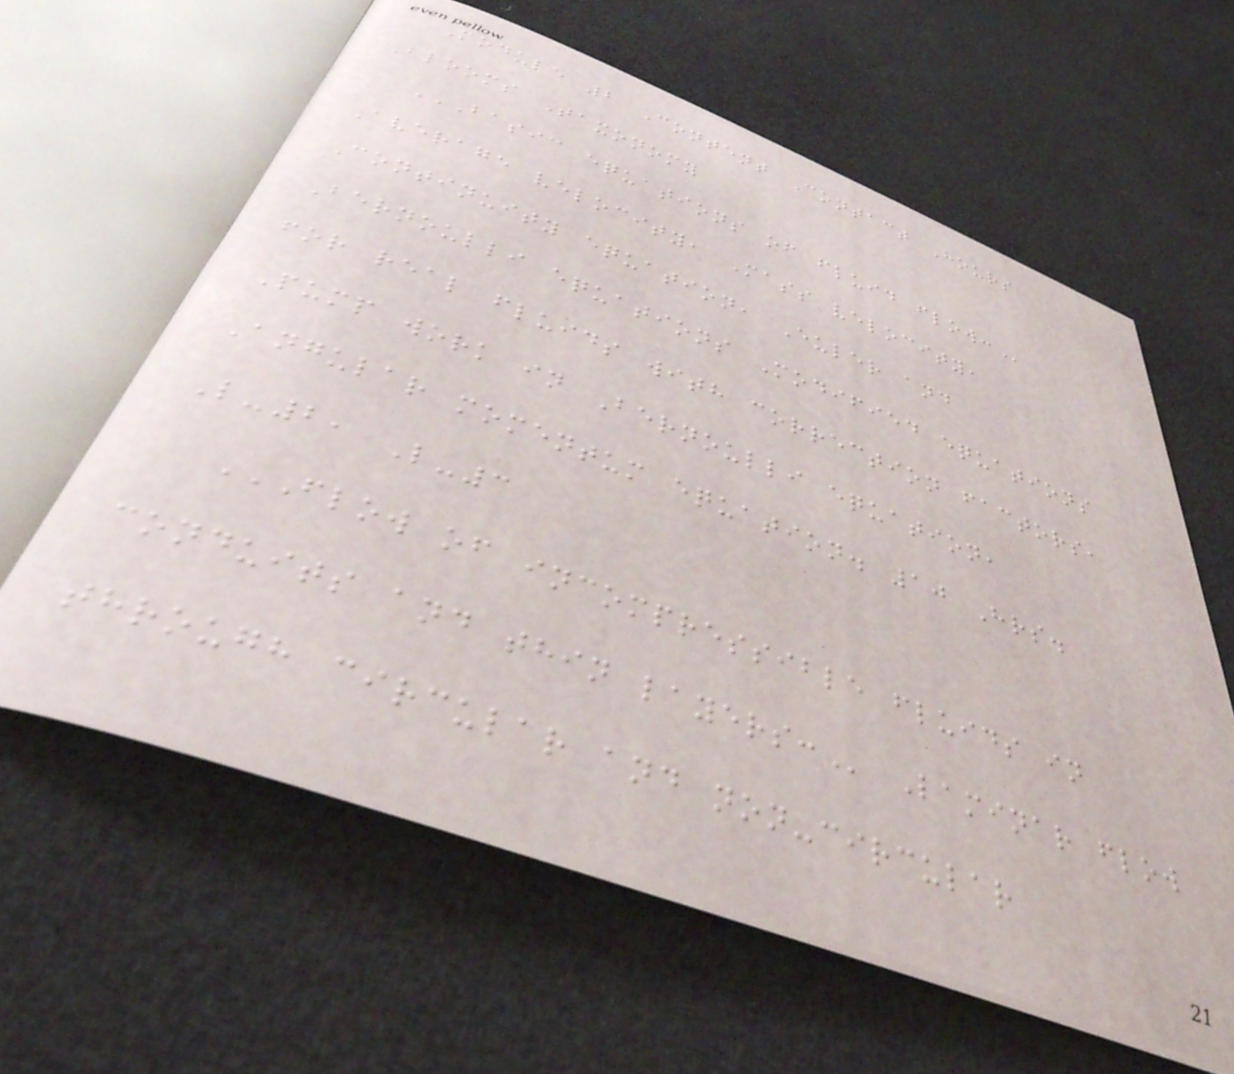Module 2 Content Contact Hours
Blooms Taxonomy
BASIC EQUATIONS OF FLUID FLOW:
Average velocity, Mass velocity,
Continuity equation, Euler and
Bernoulli equations Modified equations
for real fluids with correction factors,
Pump work in Bernoulli equation,
Angular momentum equation. 10 Hrs.
L-2, L-3
FLOW OF INCOMPRESSIBLE FLUIDS IN
CONDUITS AND THIN LAYERS: Laminar flow
through circular and non-circular
